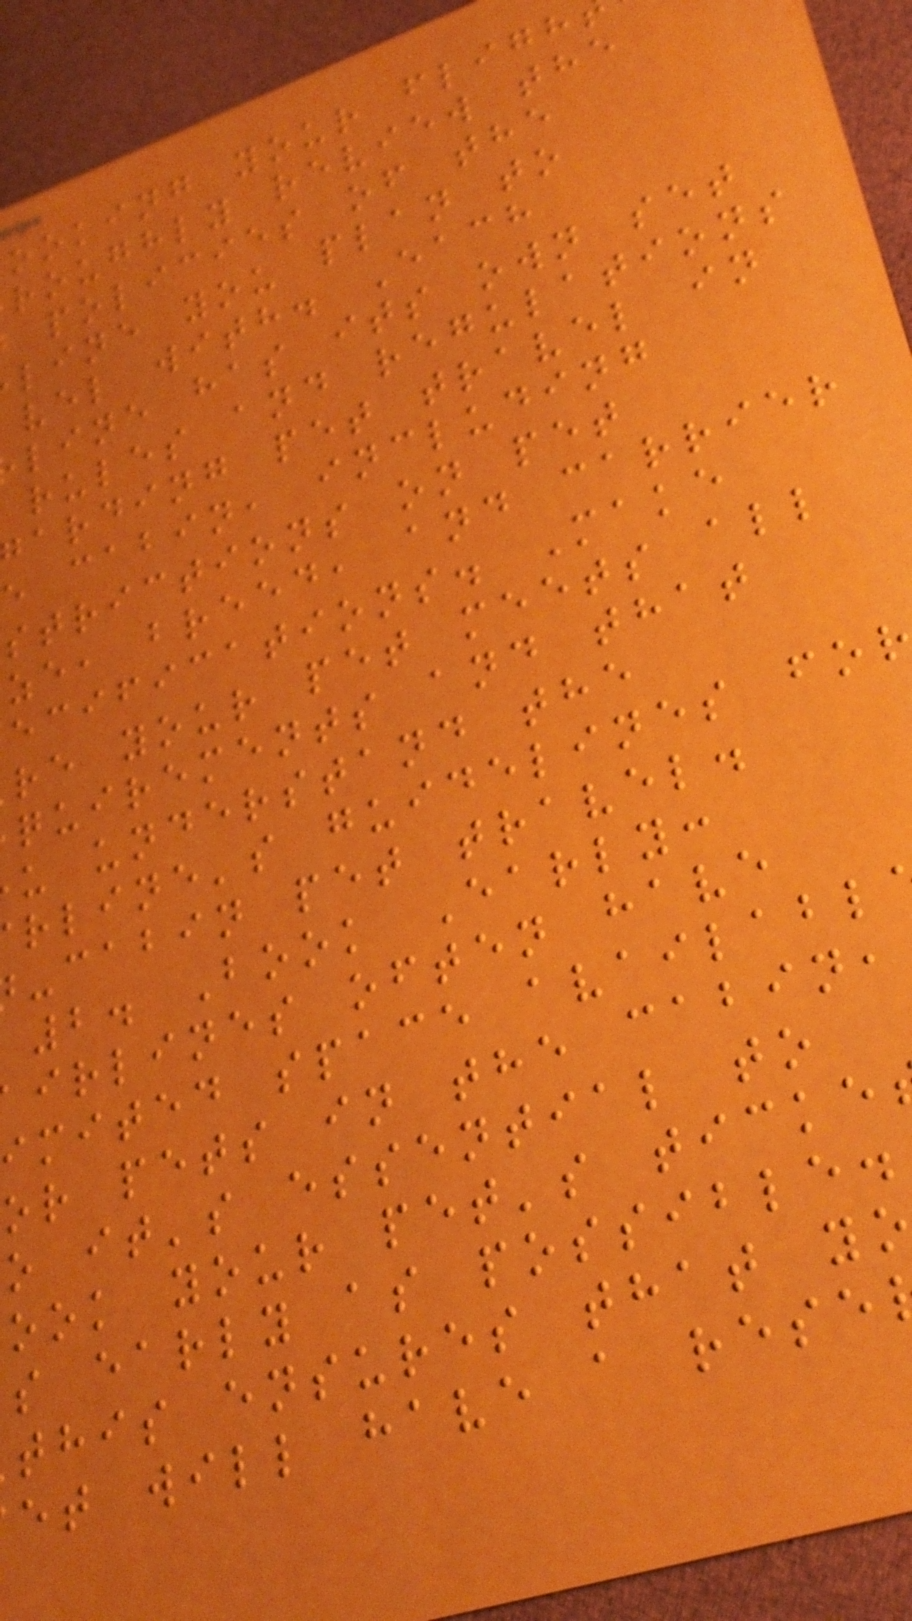ooking your fligh
roughly review the
policies of the
line you plan to
vel with. Each
line has its own set
rules and regulations
arding pet travel in
e cabin, including
strictions on pet
ze, breed, and carrier
ecifications. Make
re your pet meets all
quirements and that
u understand the
rline's guidelines for
-cabin pet travel.
2. Book Early:
irlines often have
imited space availabl
or pets in the cabin,
o it's essential to
ook your pet's ticke
s early as possible.
this ensures that yo
et will have a rese
